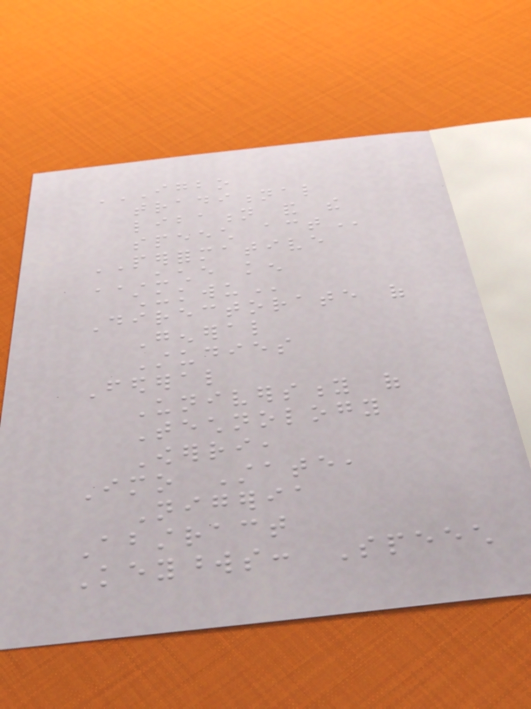IGBO
TRADITIONAL
LIBATION AND THE
SPEECH ACT
PERFORMATIVE
UCHE KEN
CHUKWU
Directorate of
General
Studies
Federal
University of
Technology
Owerri,
Imo State,
Nigeria
Abstract
Keywords: Speech
